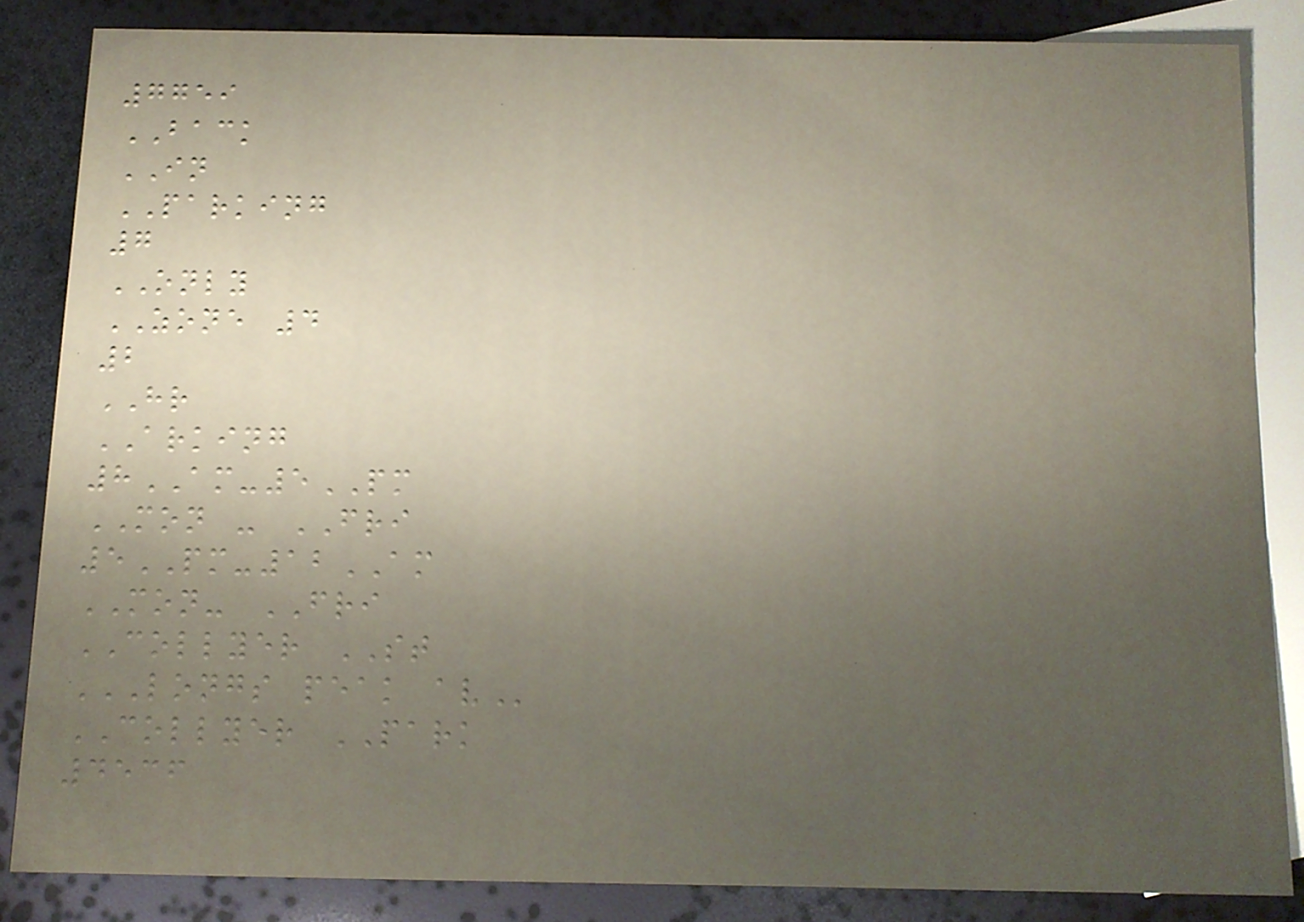7759
BACK
IN
PARKING
7
ONLY
ZONE 4
2
HR
ARKING
8AM-5PM
MON - FRI
5PM-12AM
MON- FRI
COLLYER ST
LONGS PEAK AV
COLLYER PARK
4536
